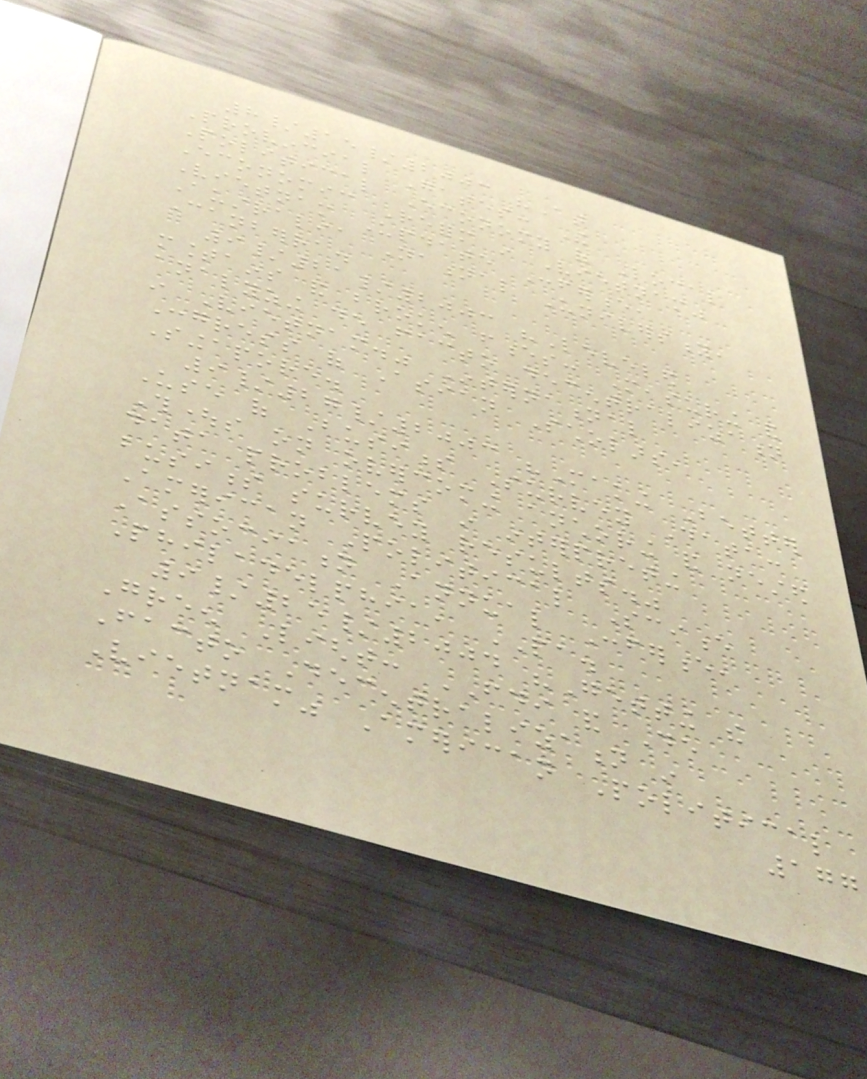8/15/2003 "At
Provincial Gates: The
Political Economy of Local
Economic Reform in Vietnam"
Vietnam Update Conference,
Australia National University,
Canberra.
9/21/2003 "Leveled
mountains and broken fences: Measuring and
analyzing de facto decentralization
in Vietnam." International
Congress of Asian Scholars,
Singapore.
9/27/2003 "Making Better
Use of Business Survey Data:
Thoughts on overcoming anchoring and nested
data problems in interpreting
business survey results."
American Political Science
Association Annual Conference,
Philadelphia, PA.
9/25/2004 "Getting the
Green Light: FDI and De
Facto Decentralization in
Vietnam" American Political
177
